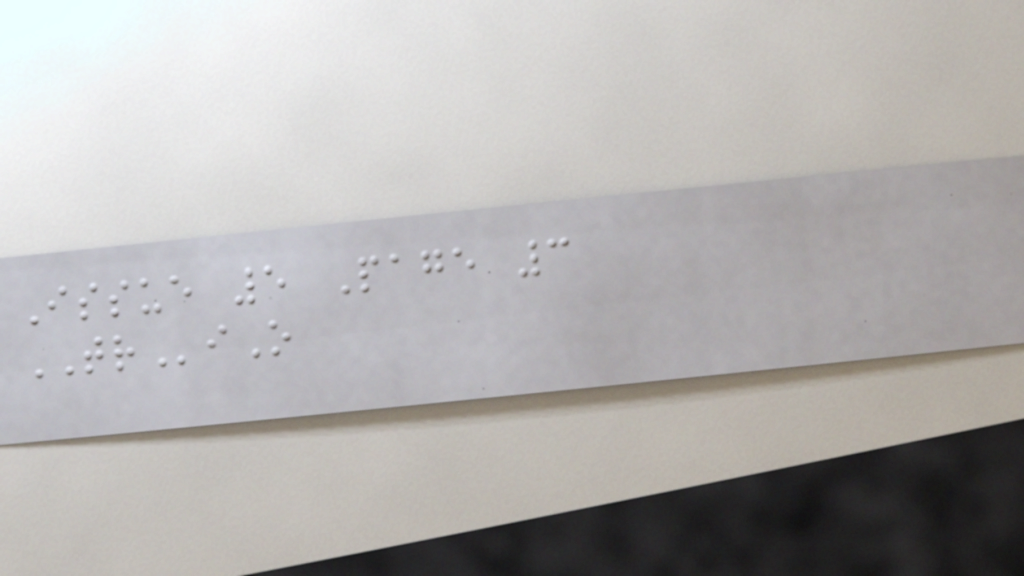Issue 5 Page 3
TRiO
